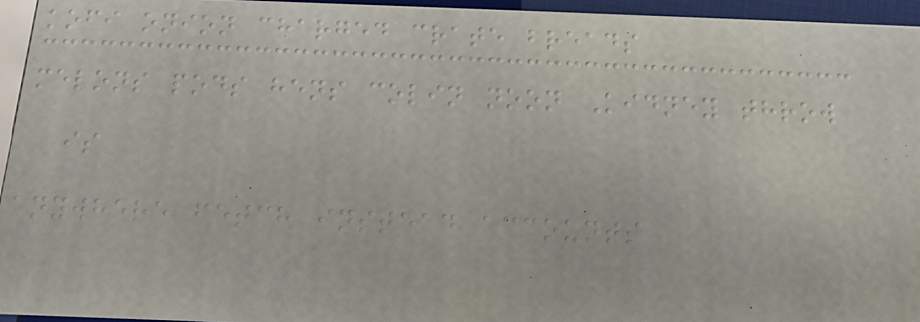kofi onion charged crate breads
melons pods hens colin noon Kidney throw
is
anywhere fetch instead accounts
